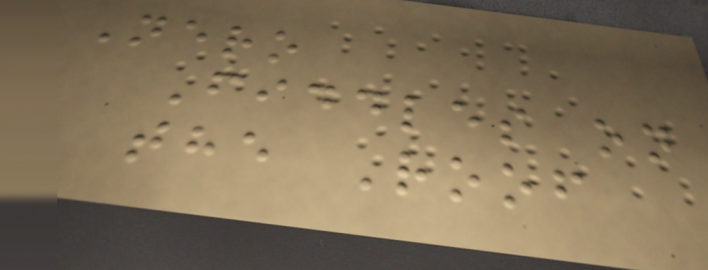Nero
Fiddles on
the Roof
